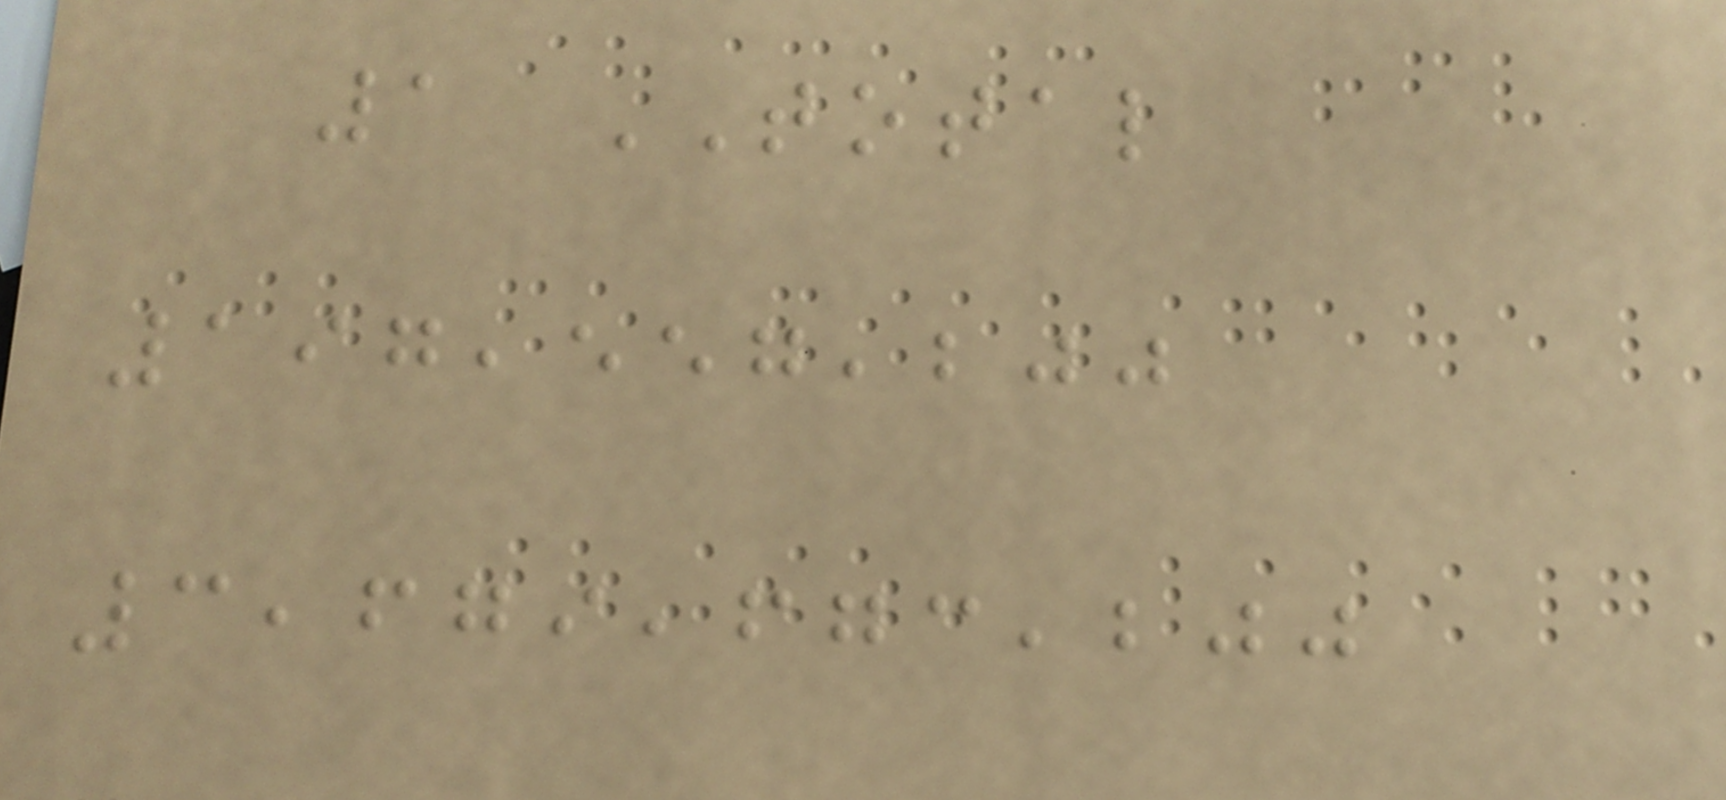1 TOTAL
197,557,200
3,679,673,200
